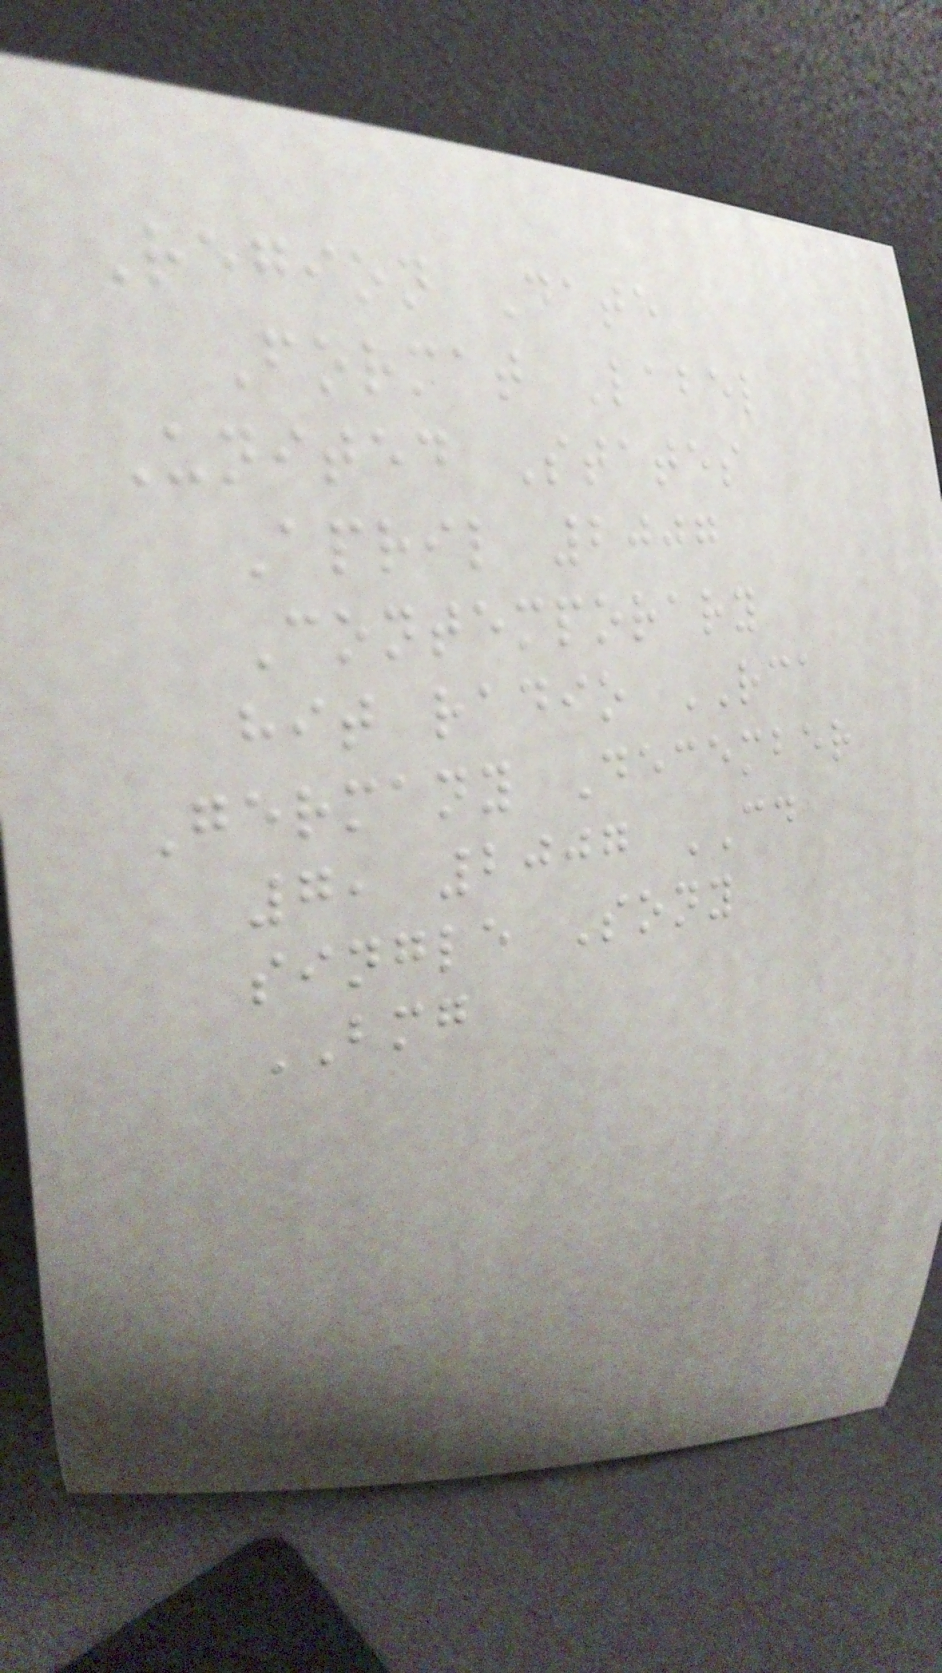Region Date
Format Label
United States
April 2007
Contemporary
hit radio RCA
Germany December
7, 2007 CD
single Sony
BMG
